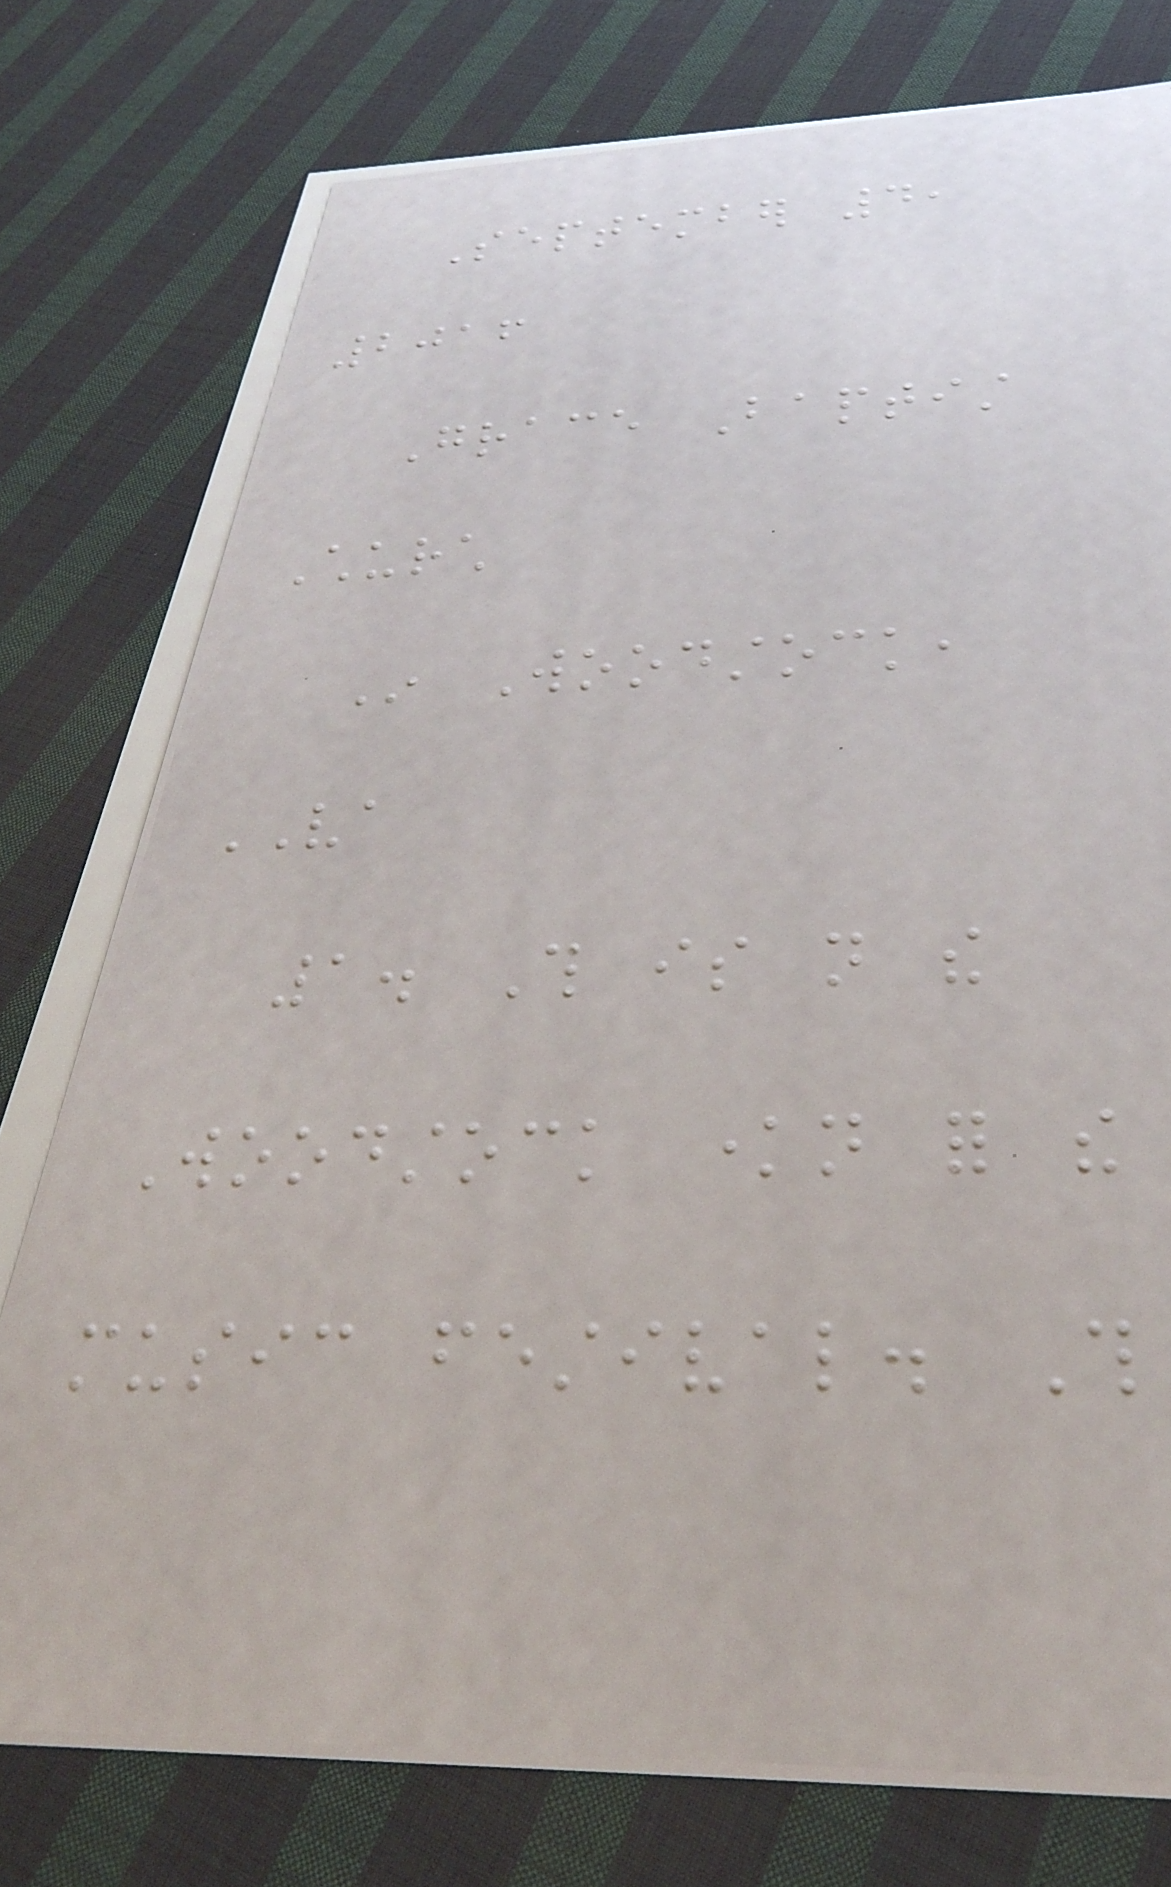September 4,
2016
Grace Baptist
Church
In Woodstock,
VA
1. This is not the
Woodstock known for the
music festival. This
